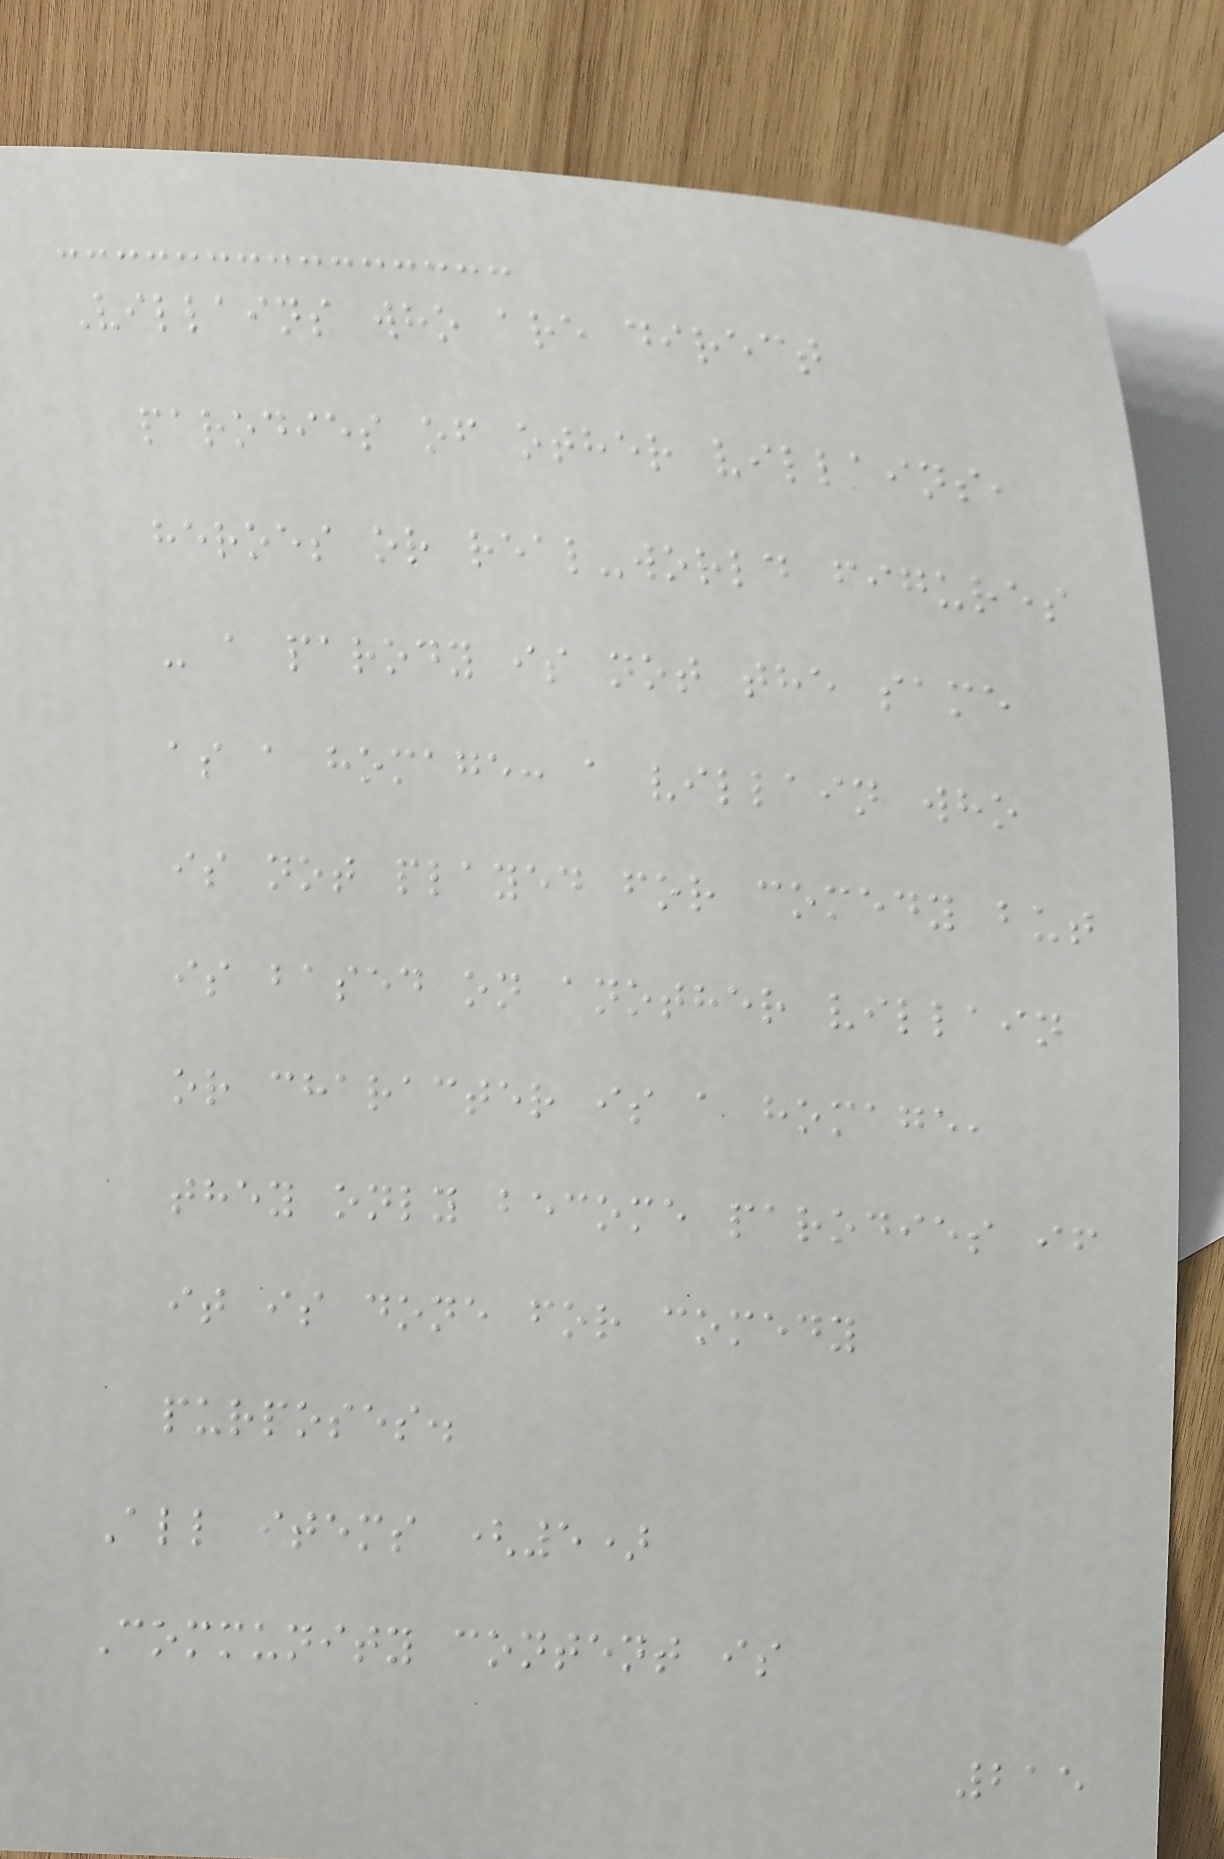Villains who are direct
parodies of other villains,
heroes or real-world figures
- a parody is not the same
as a homage: a villain who
is not played for comedy but
is based on another villain
or character is a homage,
they only become parodies if
it is done for comedy
purposes.
All items (5)
Community content is
215
